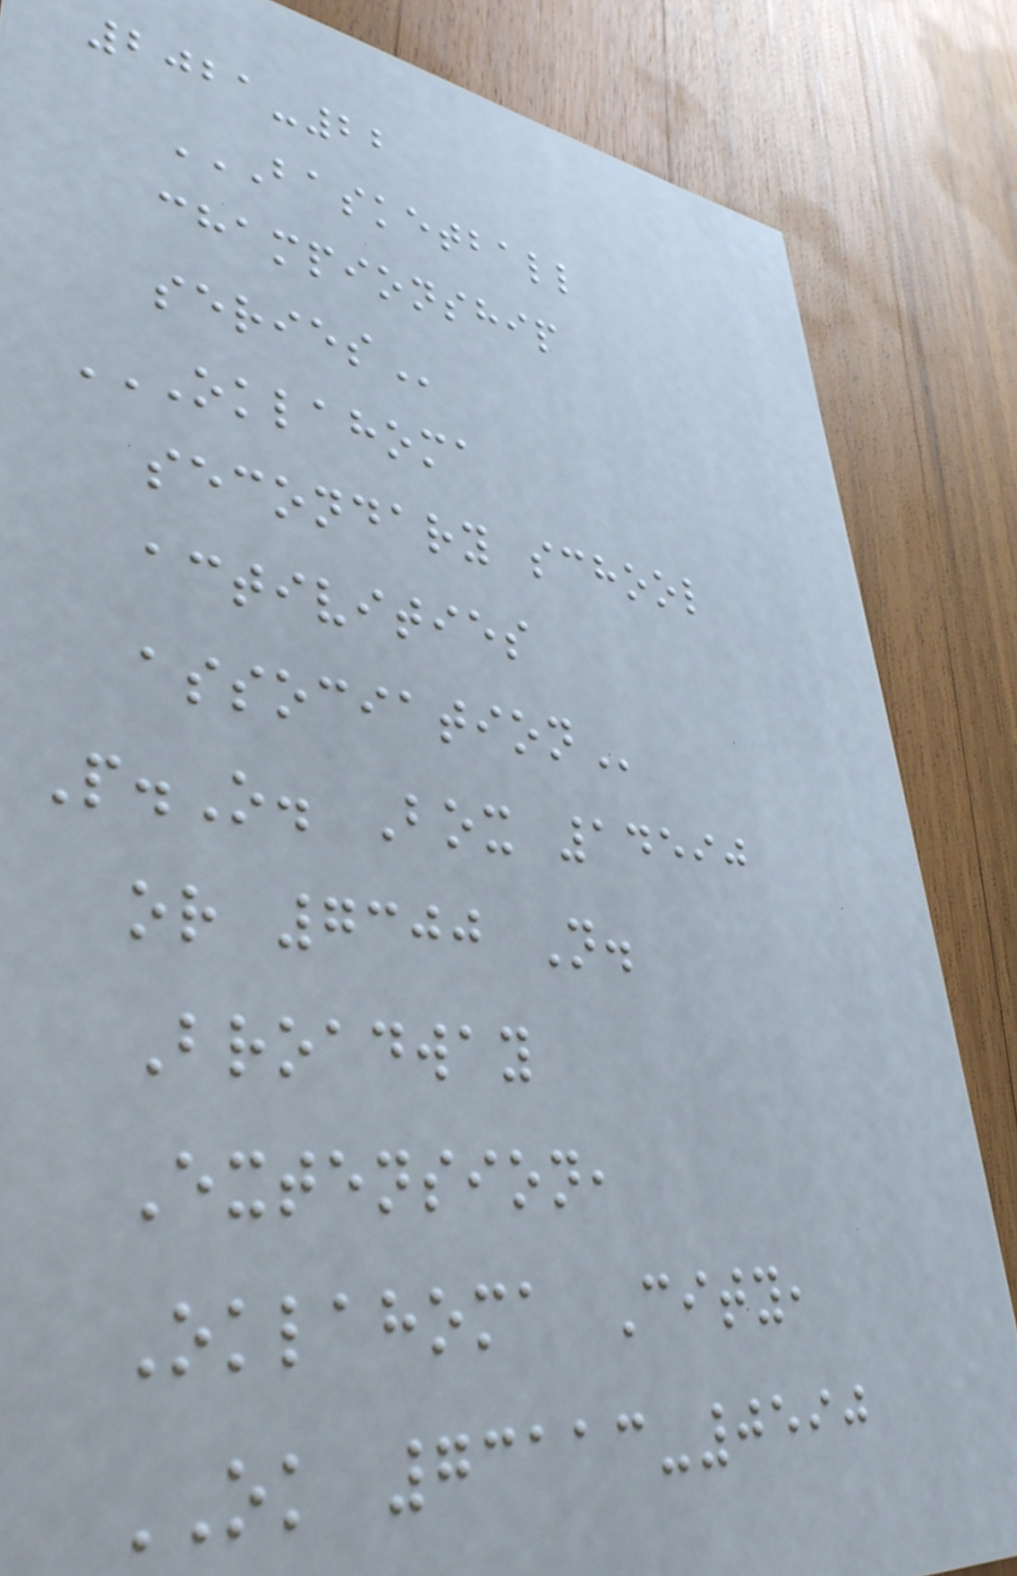2021-22
BASKETBALL
CHAMPIONSHIP
SERIES
OKLAHOMA
SECONDARY SCHOOL
ACTIVITIES
ASSOCIATION
P.O. Box 14590
or 7300 N.
Broadway
Extension,
Oklahoma City,
OK 73113-0590
